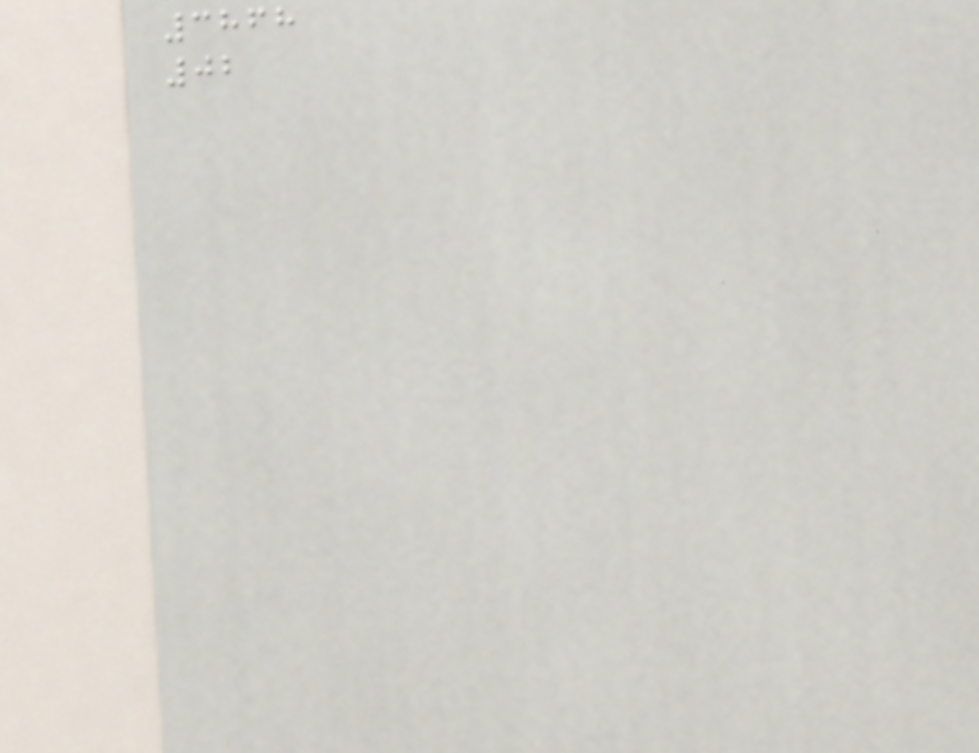3868
02
